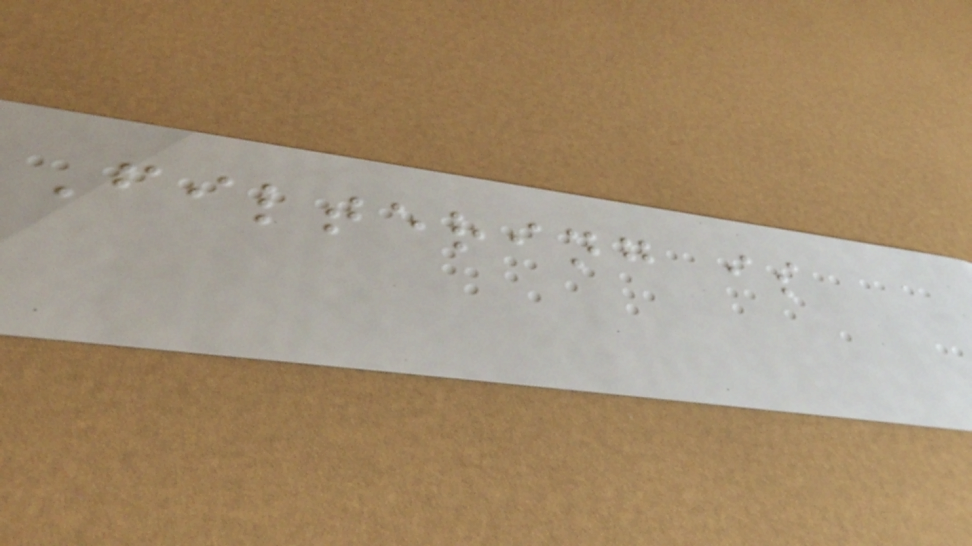Filtering is
